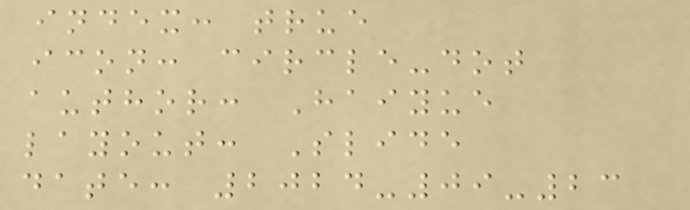index: true
icon: circle-dot
author: Haiyue
layout: Slide
date: 2024-09-23
